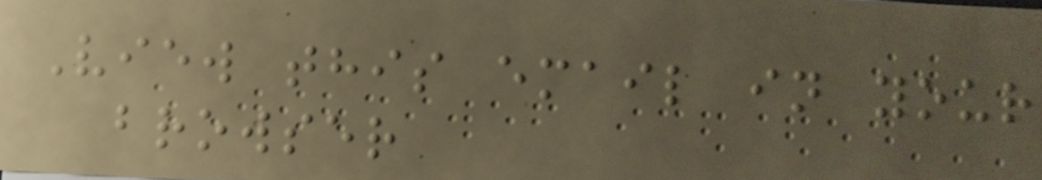View this email in your
browser
